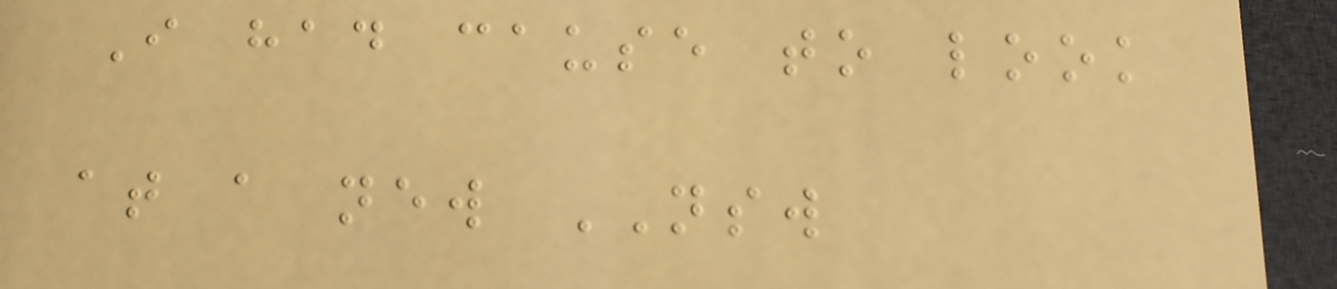I had cause to look
at a new NSW
